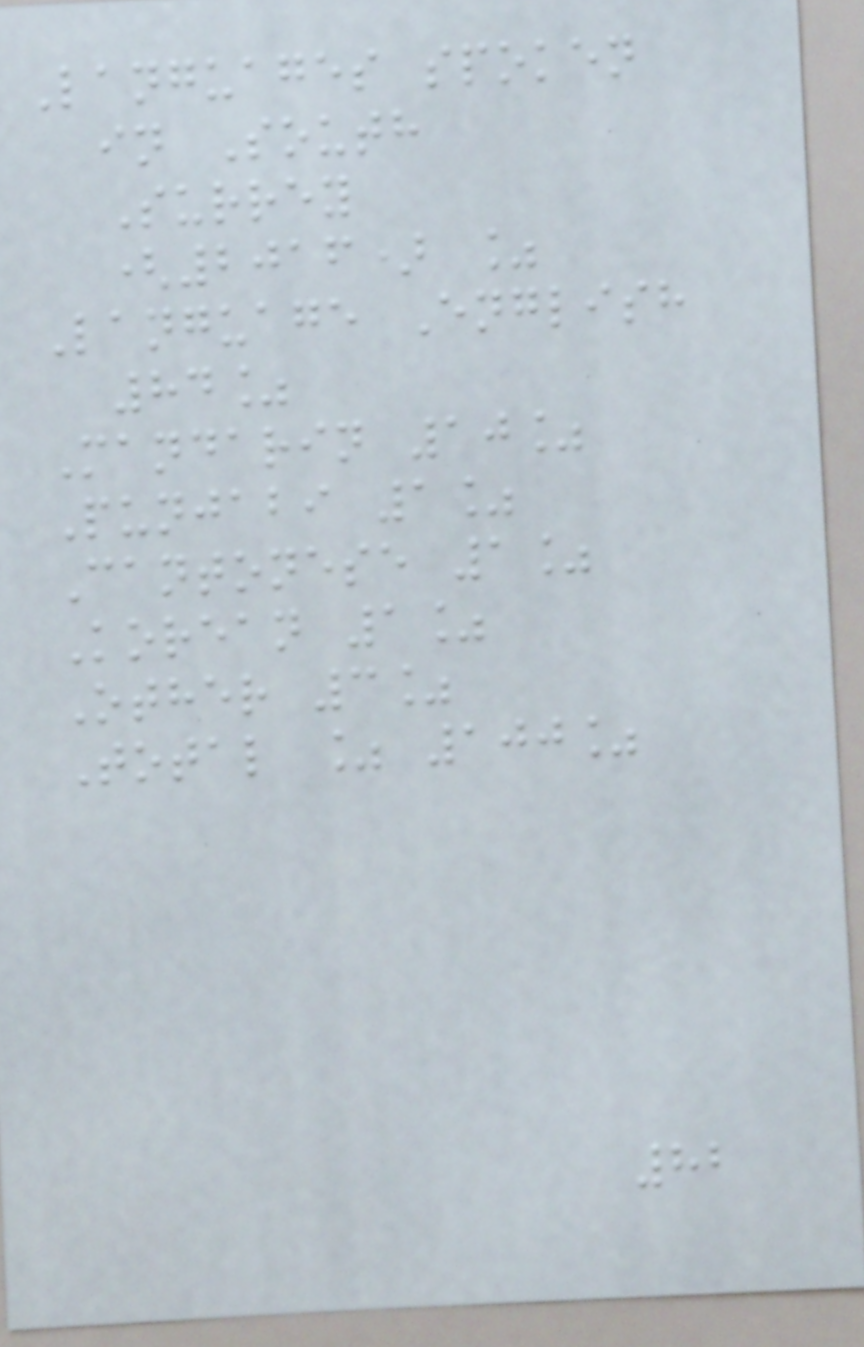Languages spoken
in South
Surrey
(2016) %
Language English
84%
Mandarin 10%
Punjabi 1%
Cantonese 1%
Korean 1%
Other 3%
Total % 100%
82
